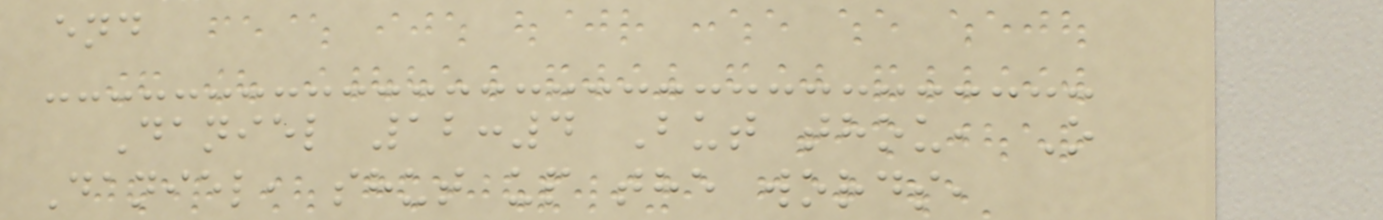end
Daniel 12:4 But thou, O
Daniel, shut up the words,
